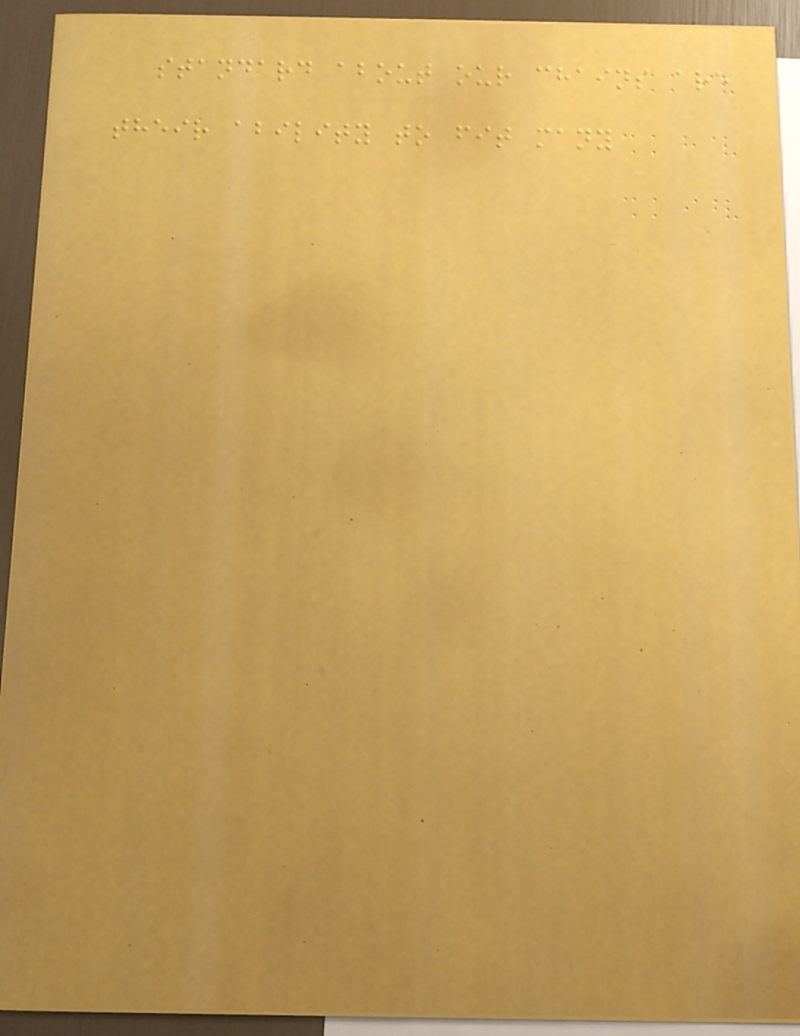standard about our chains are
their ability to fit many
